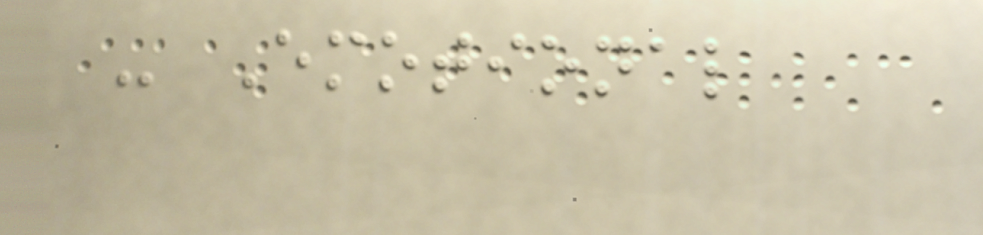- Emotional
